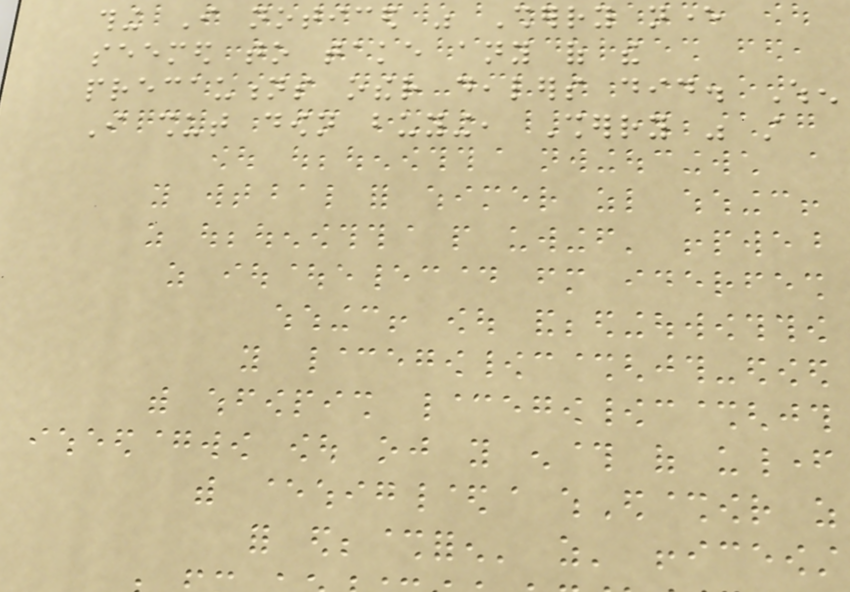thing I noticed was Sherry never
seemed to take any of the
precautions other dealers did. When
I shut down buying, Sherry was still
